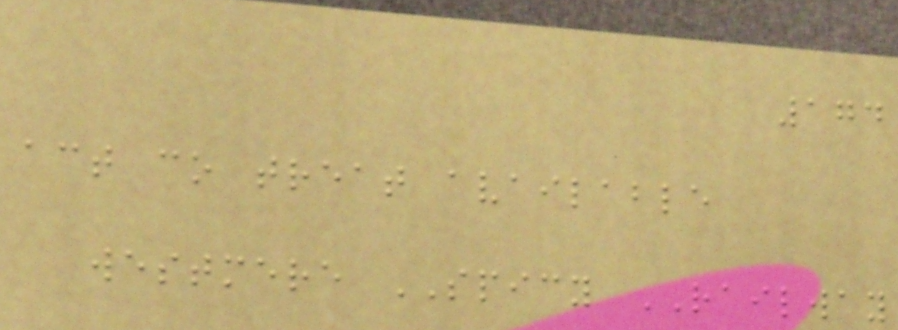174
act co treat available
westmere SPICY RAILWAY
